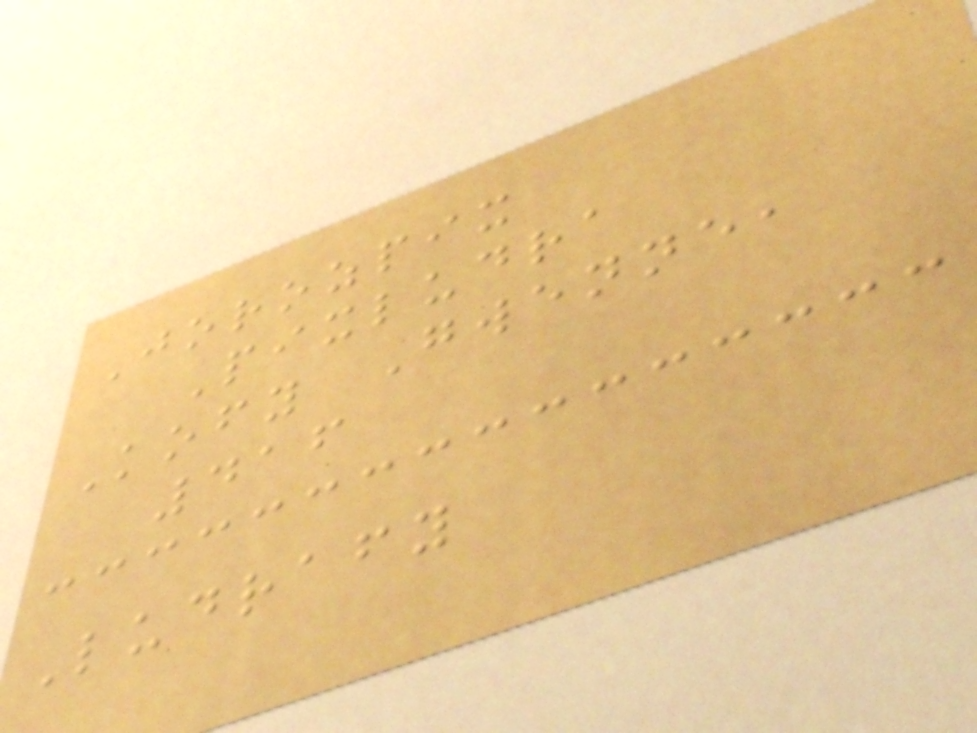Jorozpix
Pixludra
Kofy Gwenne,
416
Ludrafy
